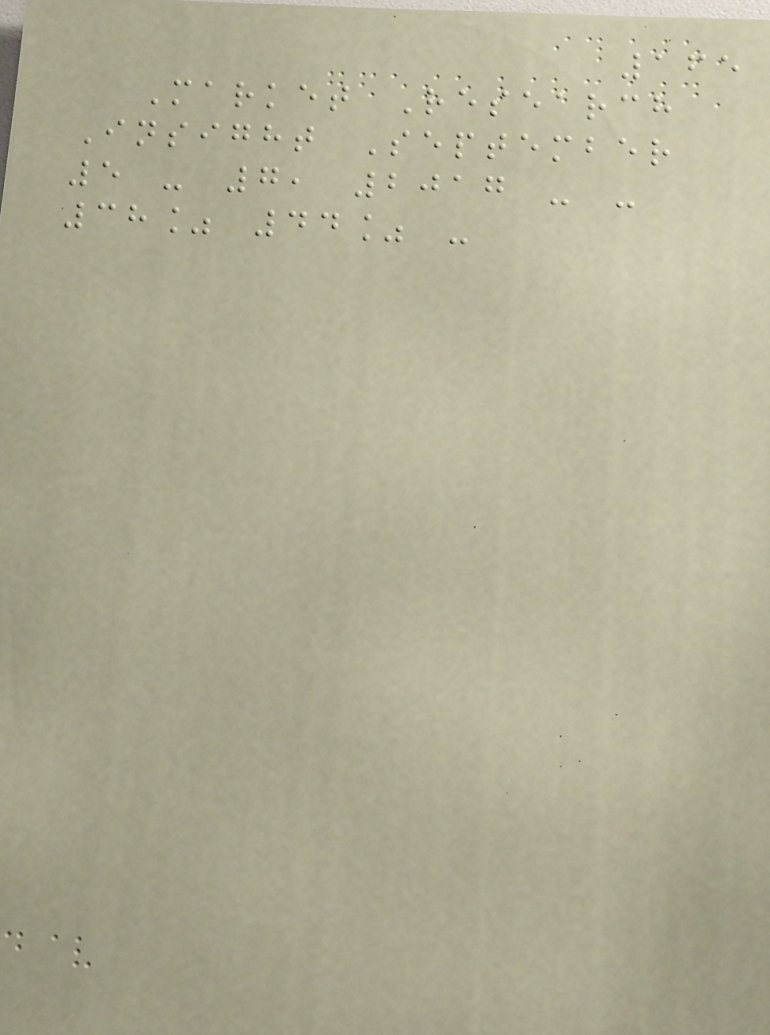165
Market Research
Insight September
5 - 7, 2017 - -
38% 44% -
